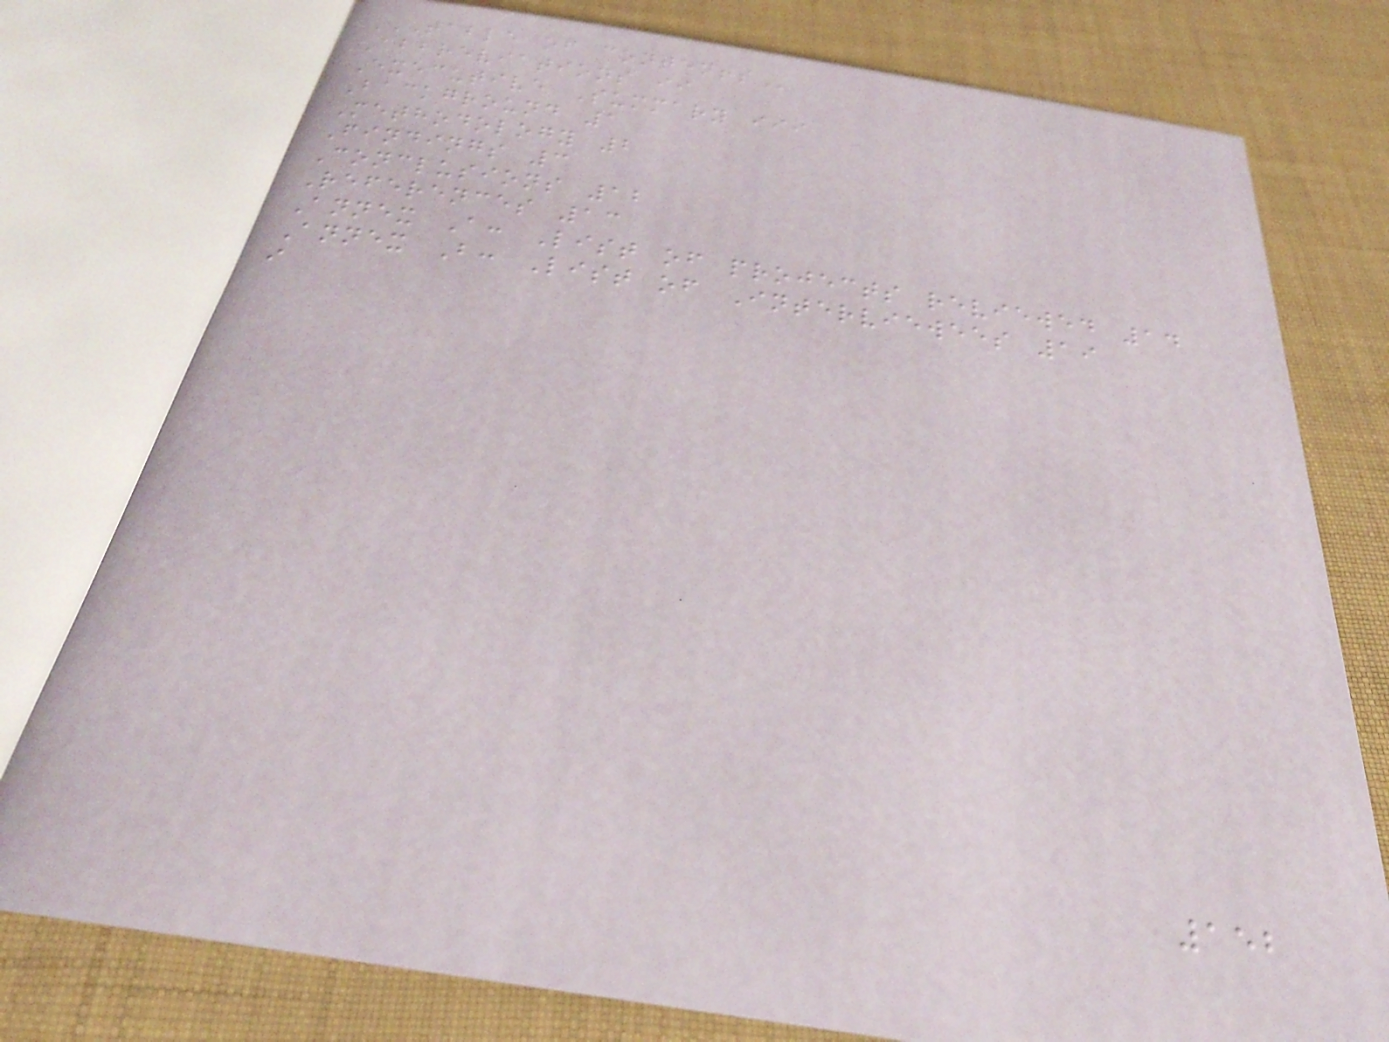TABLE OF CONTENTS
Abbreviations ii
Executive Summary iii
Background 1
Methodology 2
Findings 3
Conclusions 12
References 13
Annex A: List of projects reviewed 14
Annex B: List of Interviewees 19
i
152
